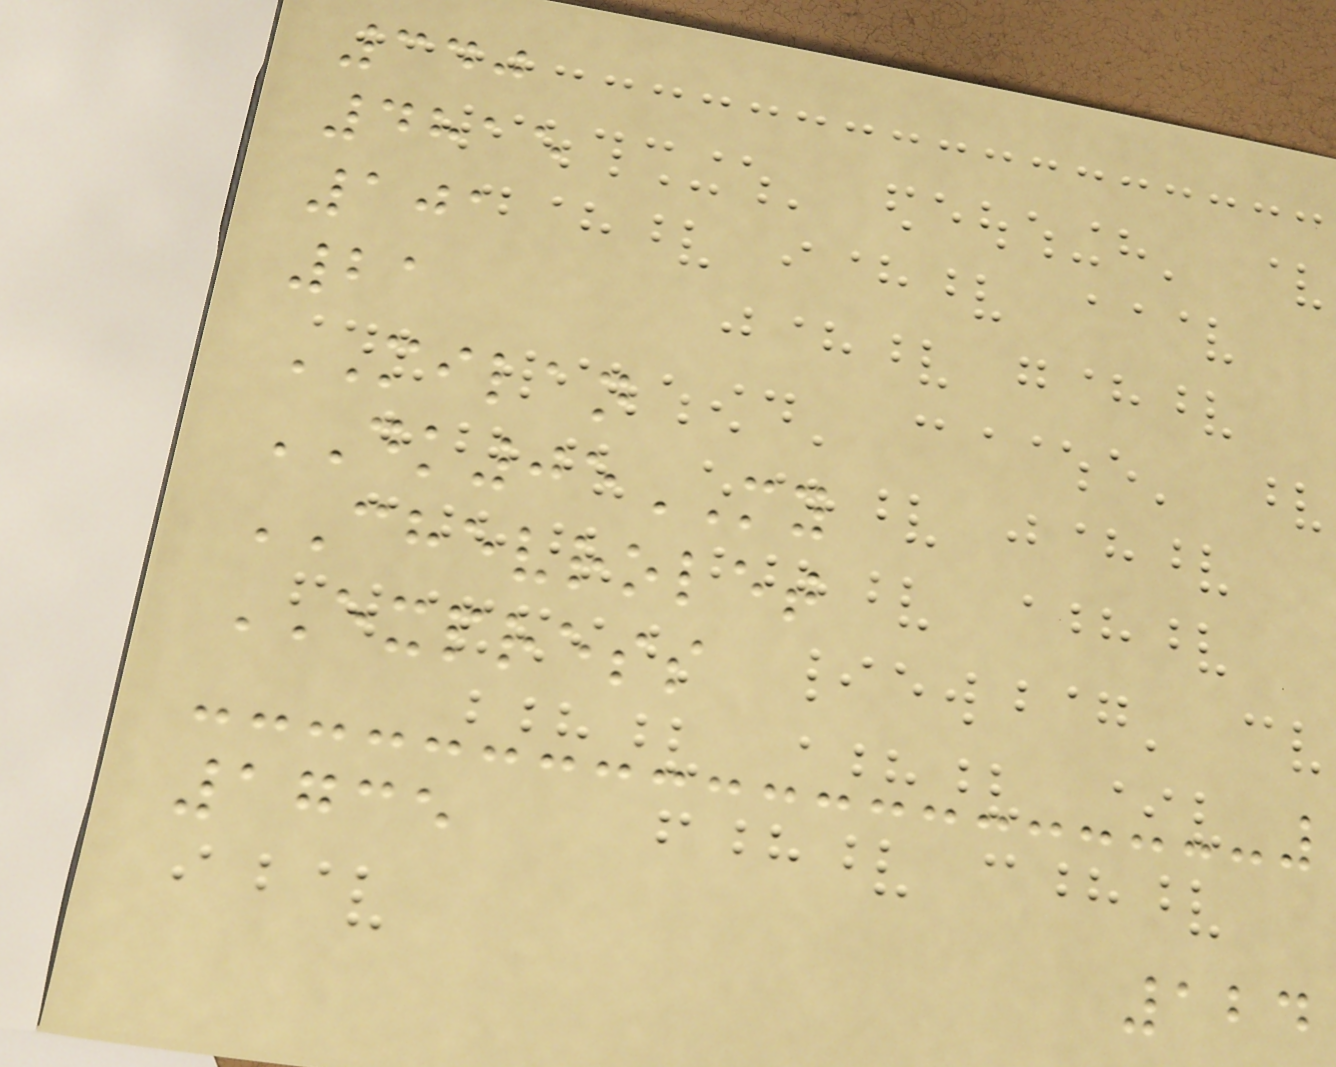340
4815
101
21
MILAN
DK05MY
CHEVROLET
EXPRESS
1735
124
